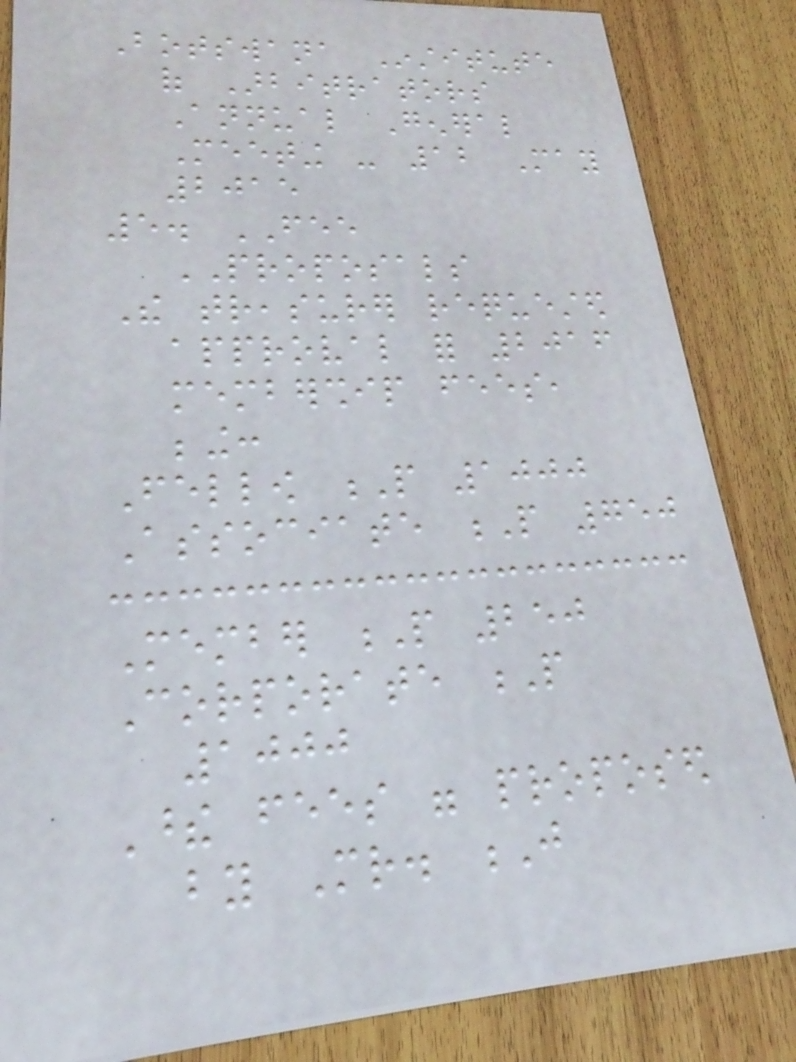Botswana Institute
of Arbitrators
Annual General
Meeting - 12 May
2015
5. FEE
PROPOSALS
The treasurer requested
approval for 2016
membership fees,
being:
Fellow P 1000
Associate P 750
Member P 250
Corporate P
1000
These fees were proposed
by Mr. J
